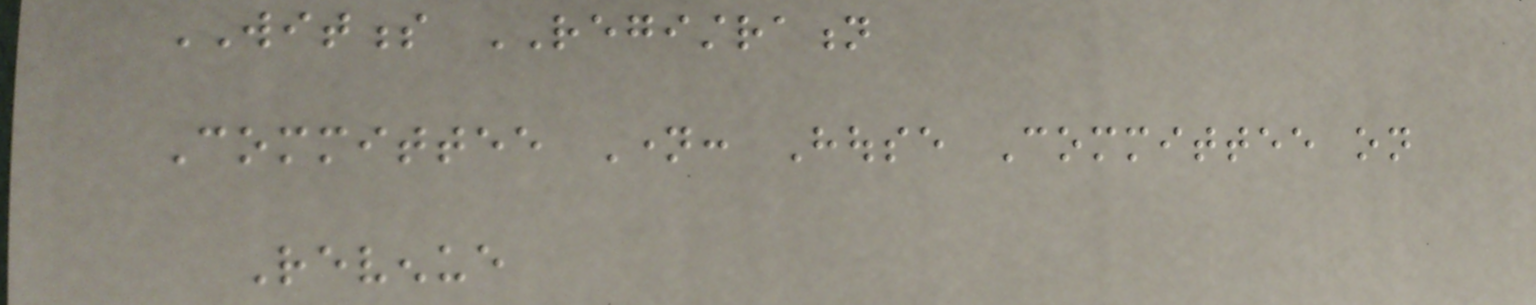WITNESS REGISTRATION
Committee Name: House Committee on
Revenue
